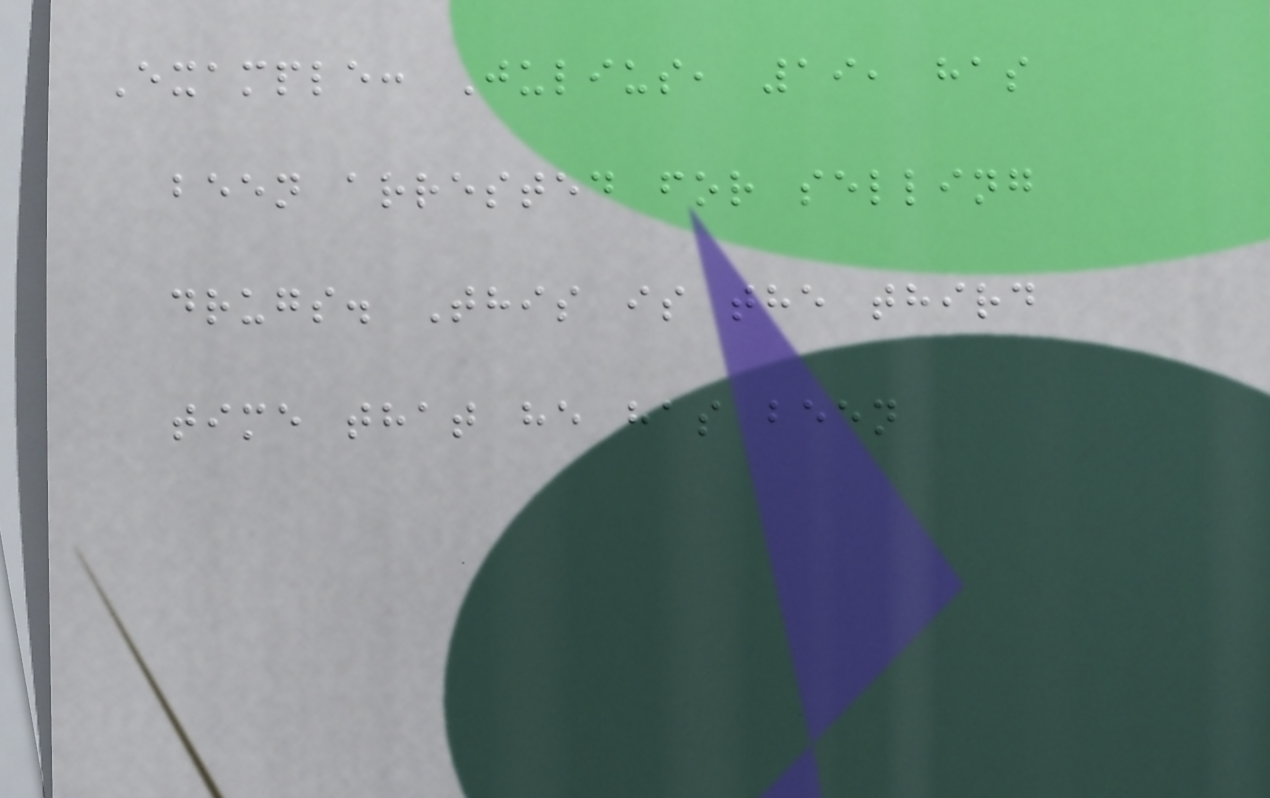Example: Julius, 19, has
been arrested for selling
drugs. This is the third
time that he has been
